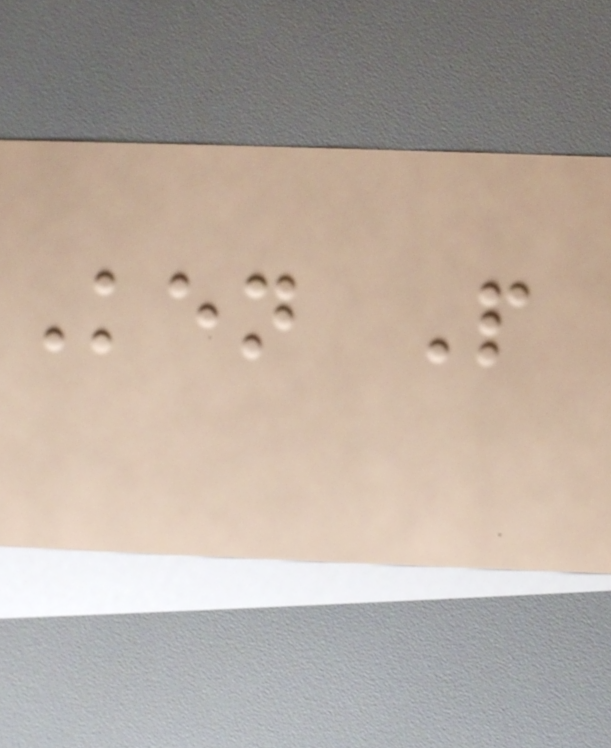Ken P
